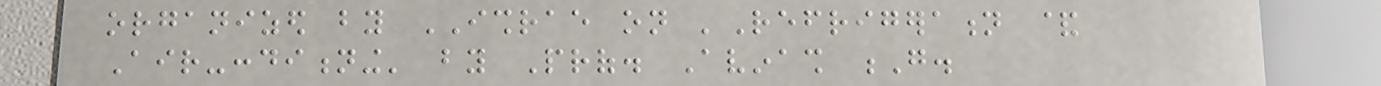organized by ISHRAE on 'Refrigeration &
Air-conditioning' by Prof. Avinash G.
